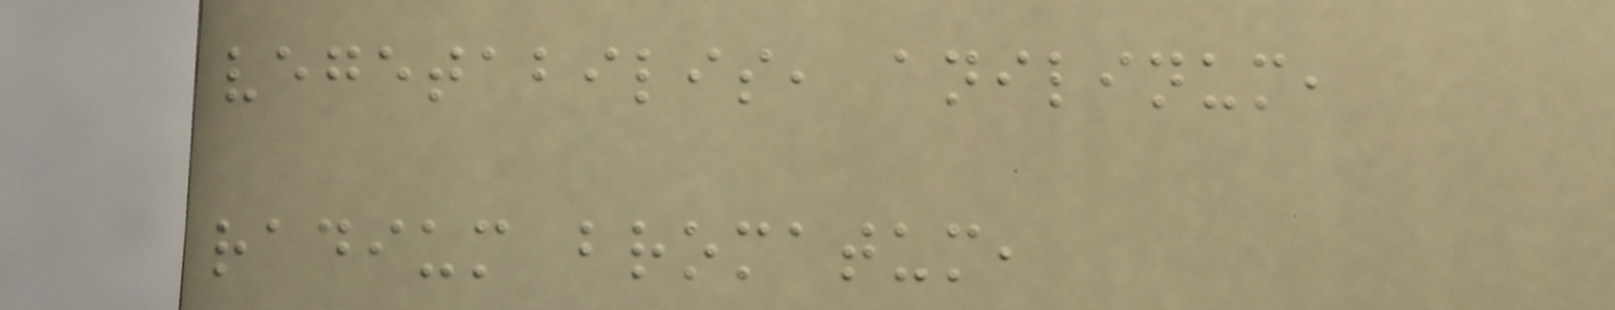vegetabilis, anilinum,
radium bromatum,
